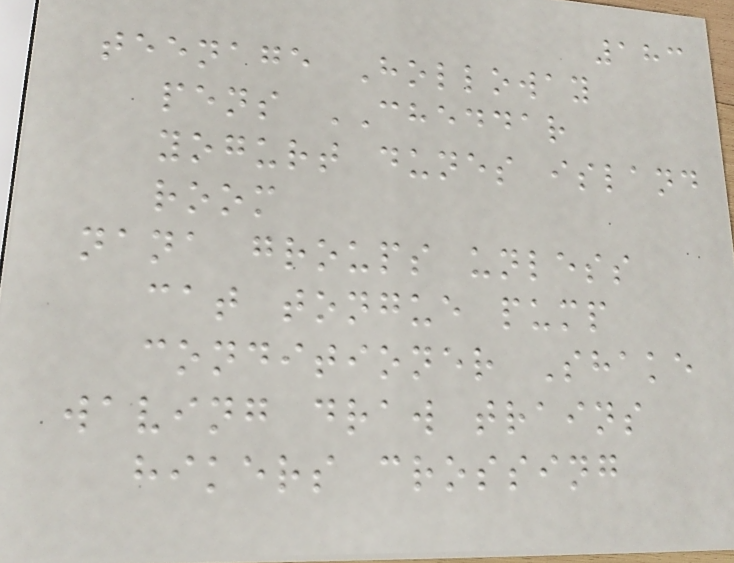183
teenage Holloway
pens CHEDDAR
yogurt dunes island
room
nana groups unless
cat tongue pump
conditioner Shake
waving draw trains
hikers crossing
